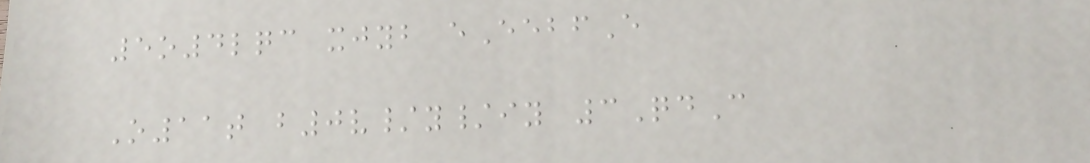5o4lqc xjyb eEebfE
O11t b0v/y/iy 3QdC
